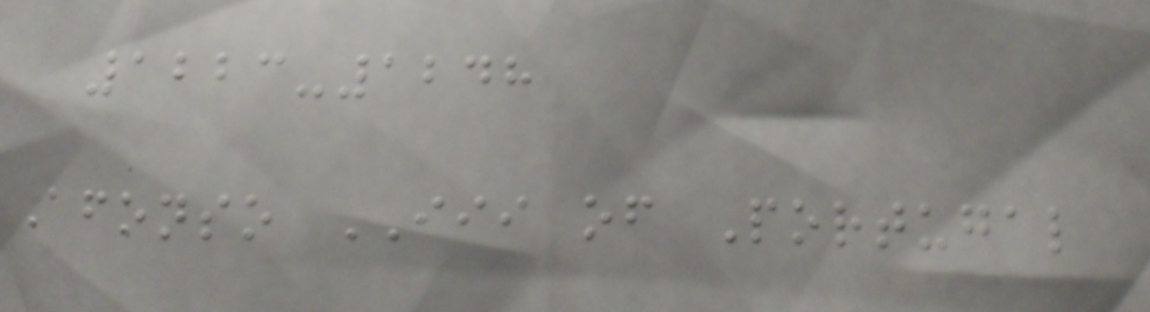1223-1248
Afonso III of Portugal
